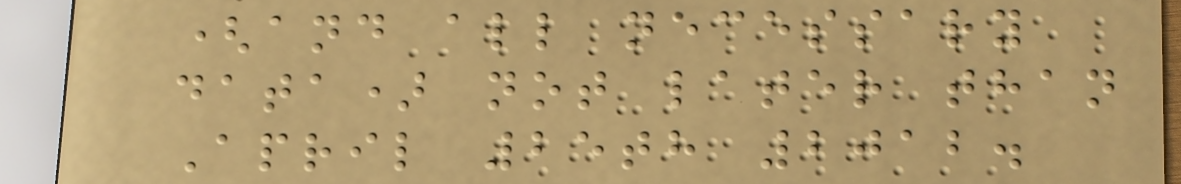(and all necessary
data) not later than
April 25th 2012.
